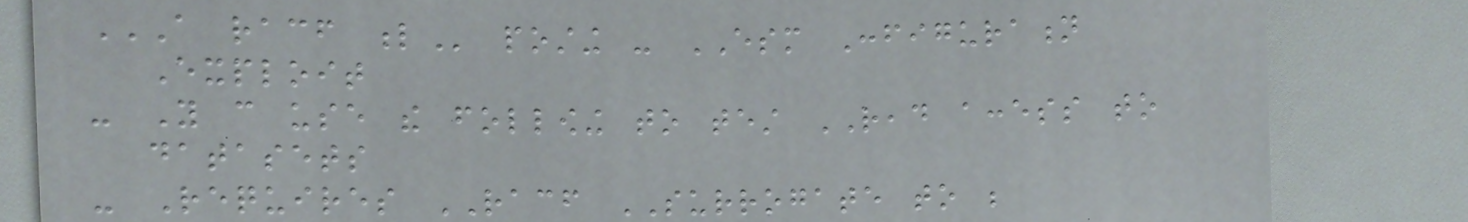A RACF L posting - ESM Configuration
Exploit
- You can use the following to test READ access to
datasets
- Requires RACF SURROGATE to be
